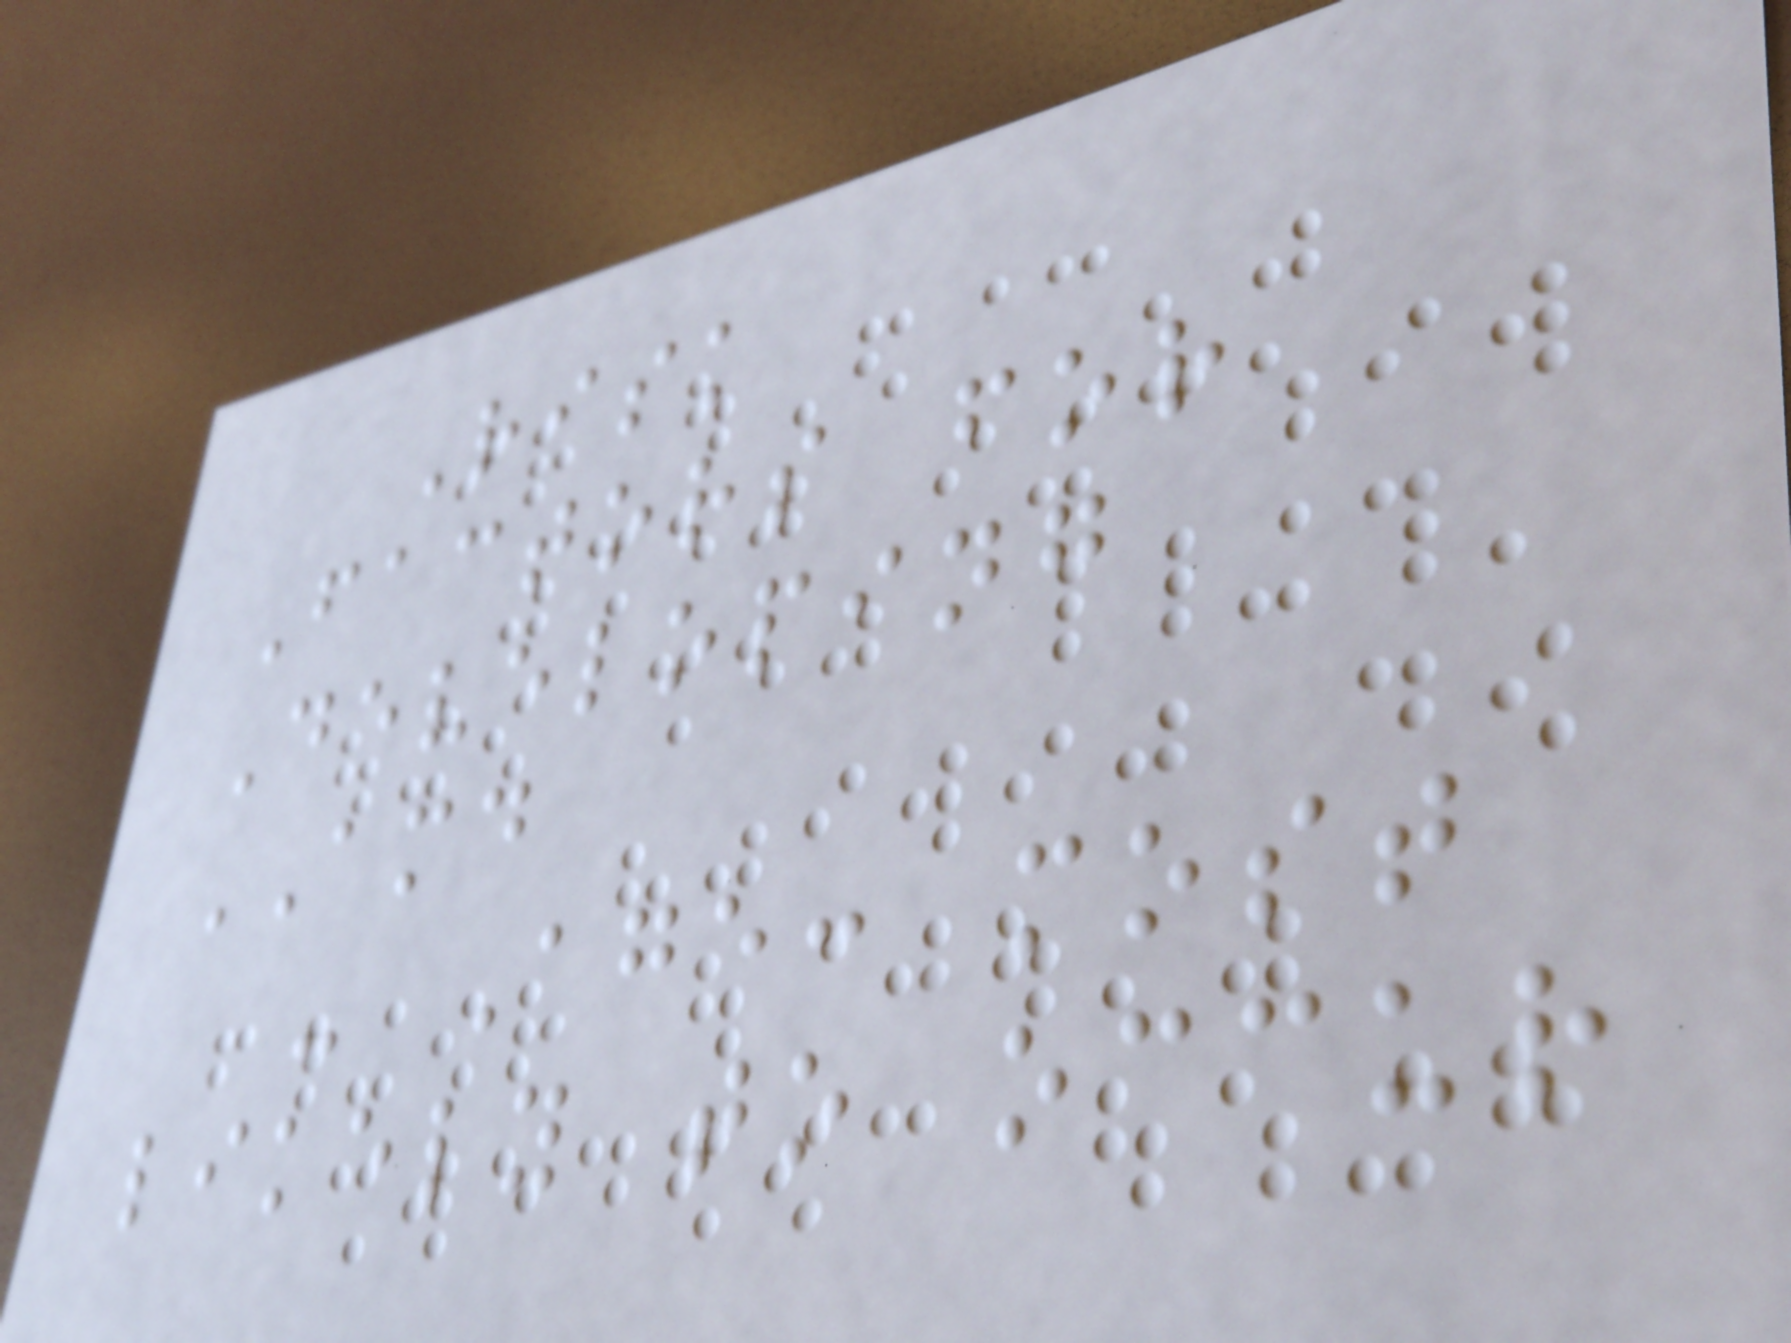Risk
Factors for
Developing
AMD
- Age: most
likely to occur
